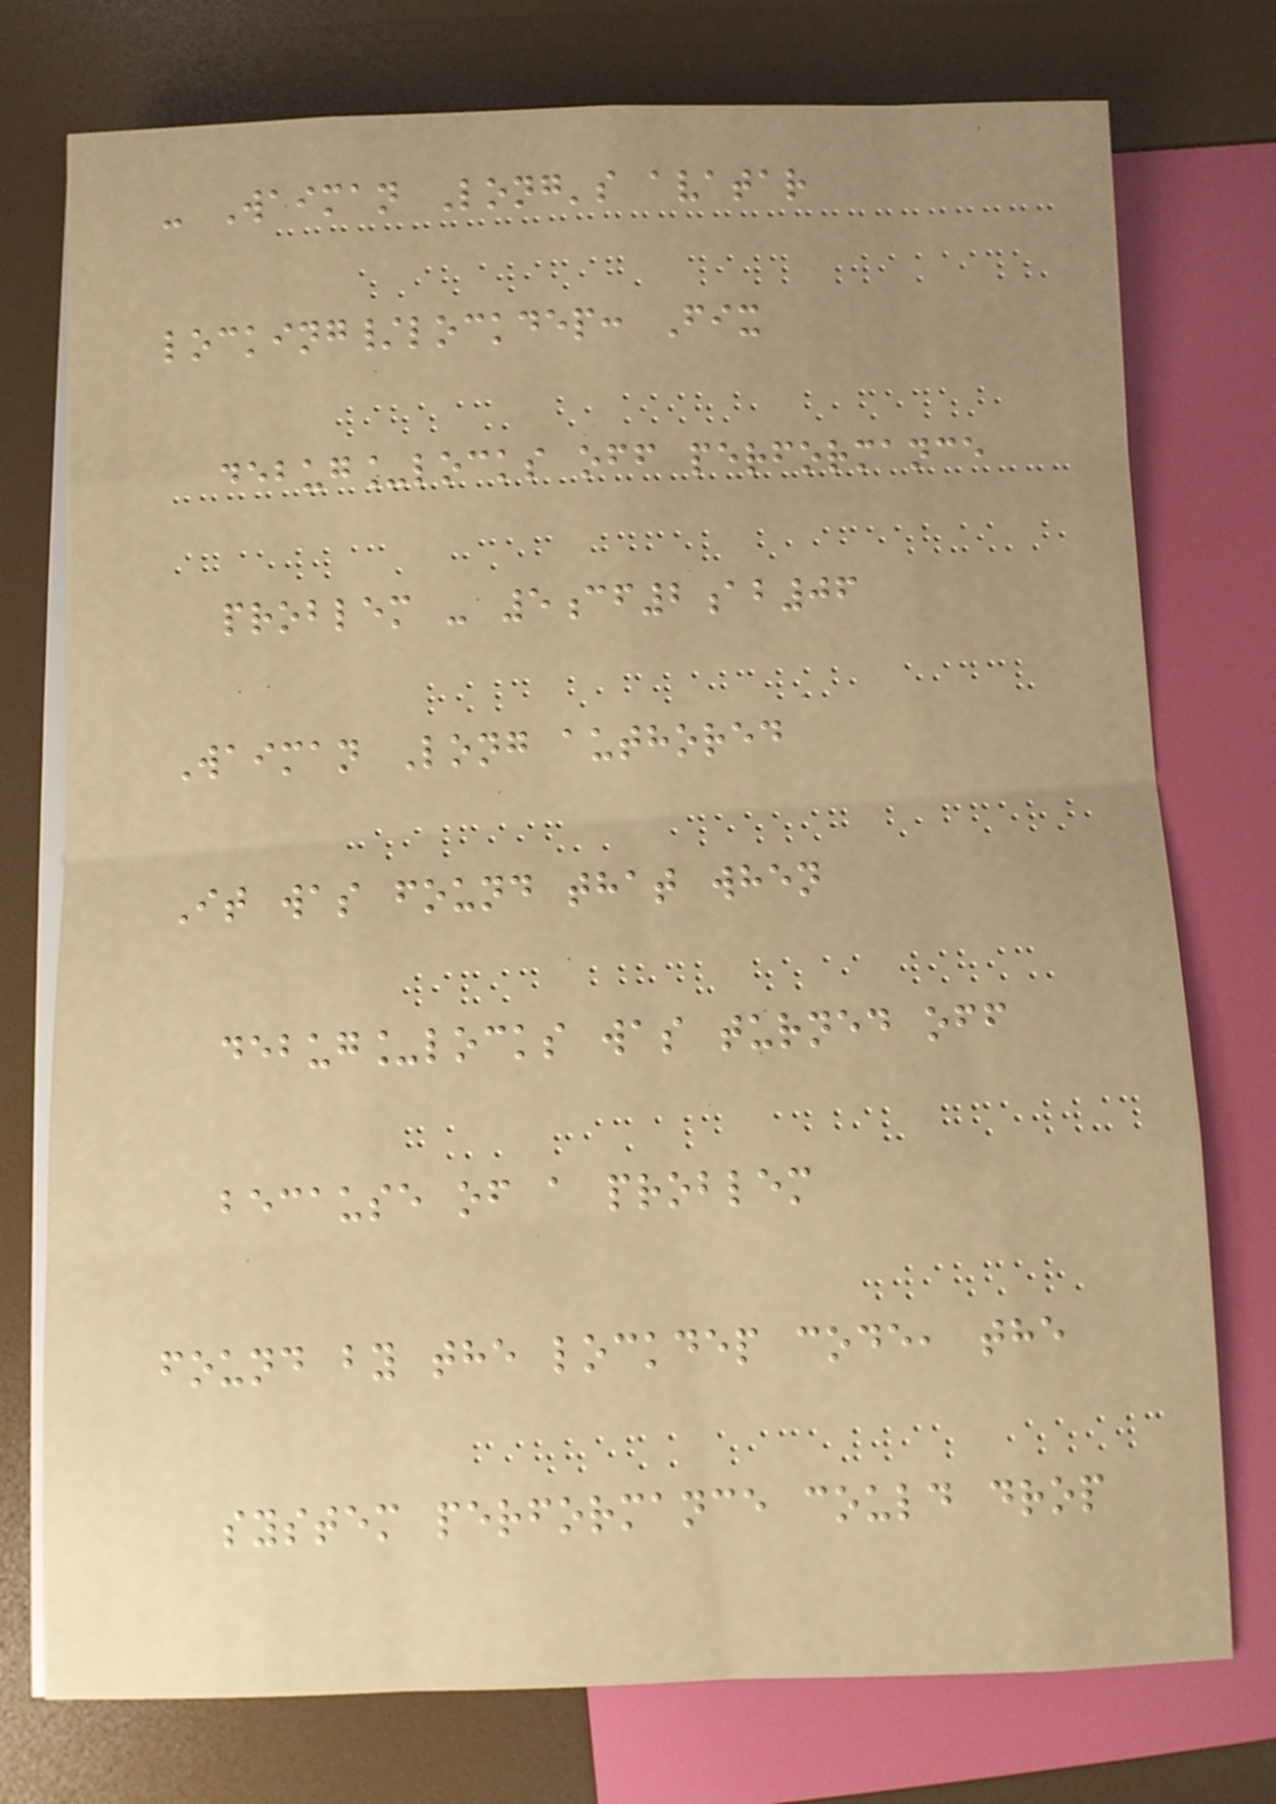- Waiman Long's avatar
locking/lockdep: Fix
debug_locks off performance
problem - 5cf2ab06
Waiman Long authored
It was found that when
debug_locks was turned off
because of a problem
found by the lockdep code, the
system performance could drop
